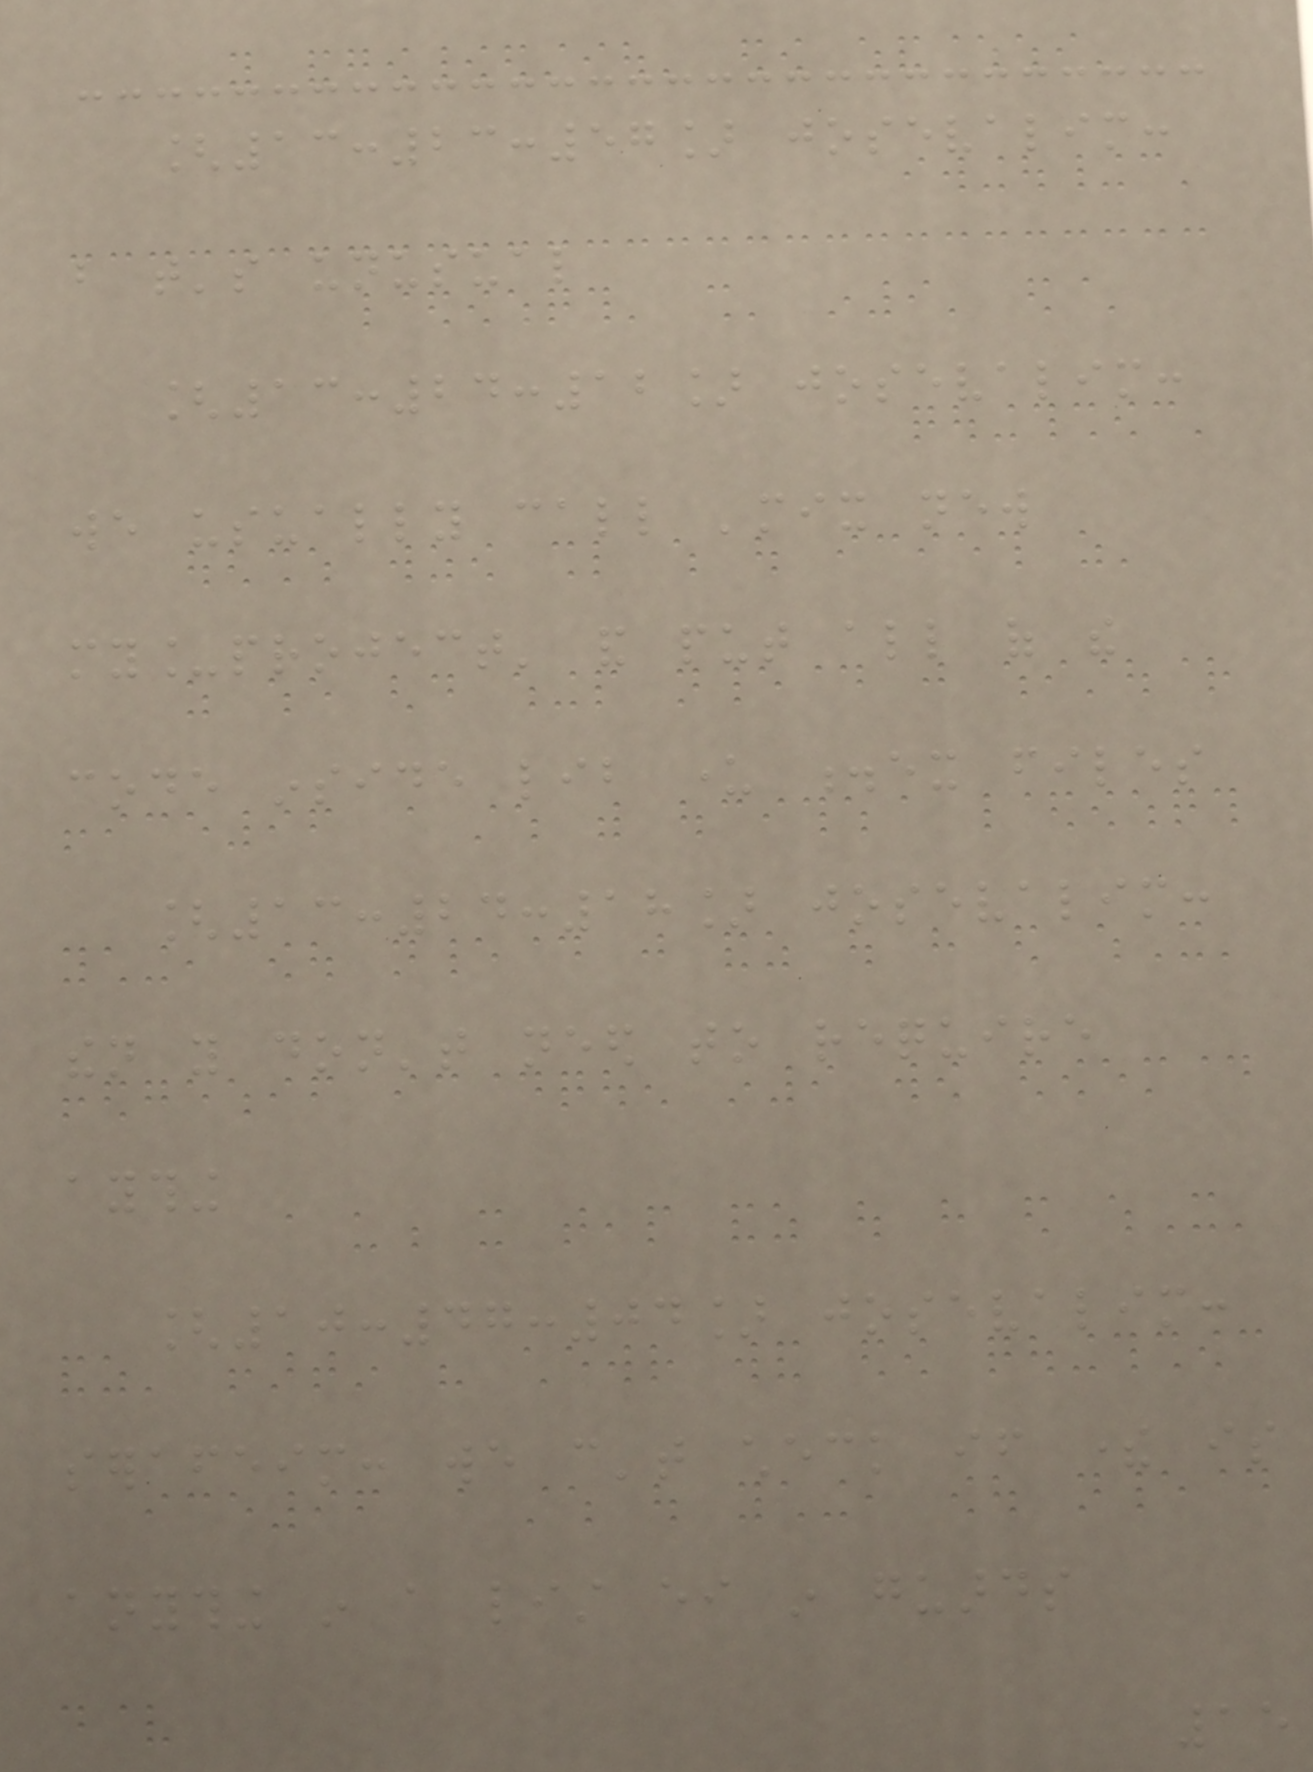[13:23:57] josevalim:
but that's unusual
[13:24:12] josevalim:
we usually call 'mix new
my_project' and put all of the
code inside lib under .ex files
[13:24:18] josevalim:
then you don't need to require
aything
[10:47:04] josevalim:
serafeim: we can't check if there is
anything in a list either in guards
15
